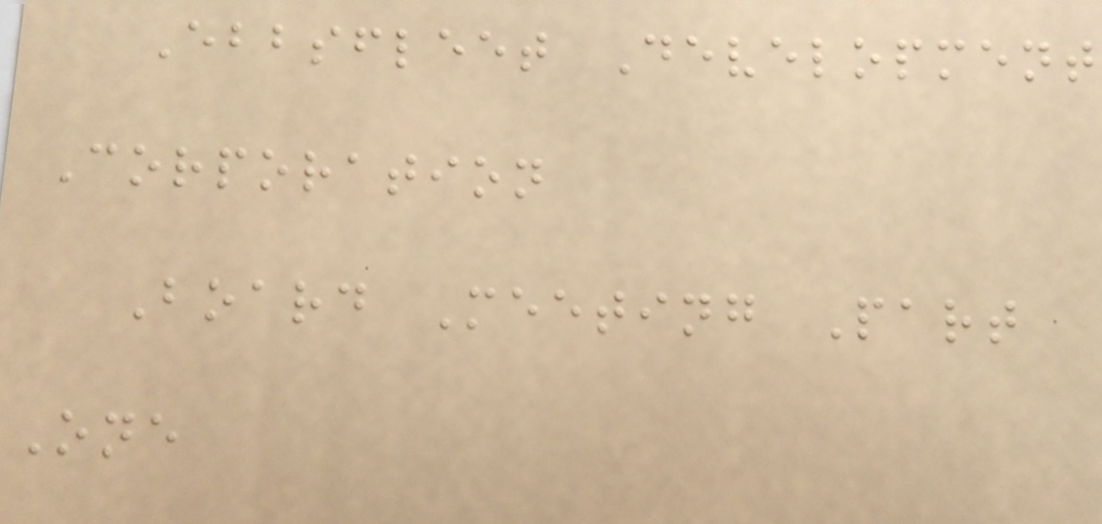Ebbsfleet Development
Corporation
Board Meeting Part
One
